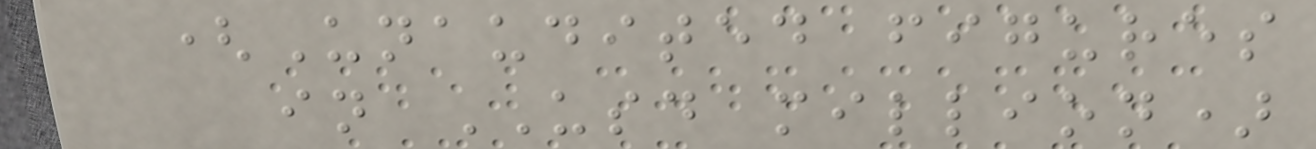(Unaudited figures
in USD million)
